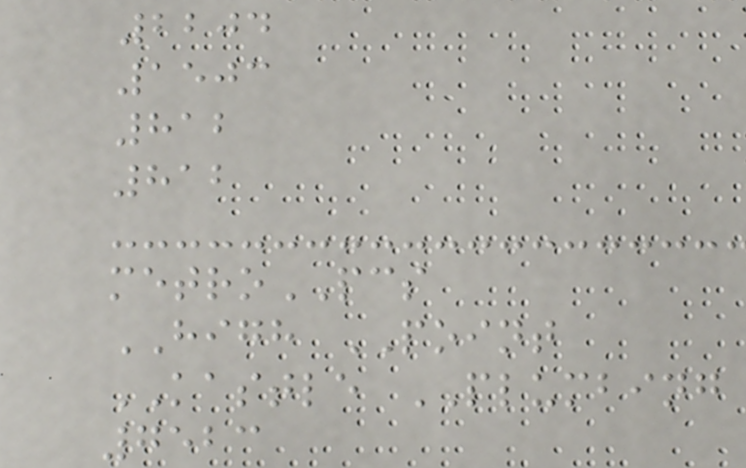2204
1503
812
812
metroPCS
HIGH POINT
KASTLE PLUMBING
7523
